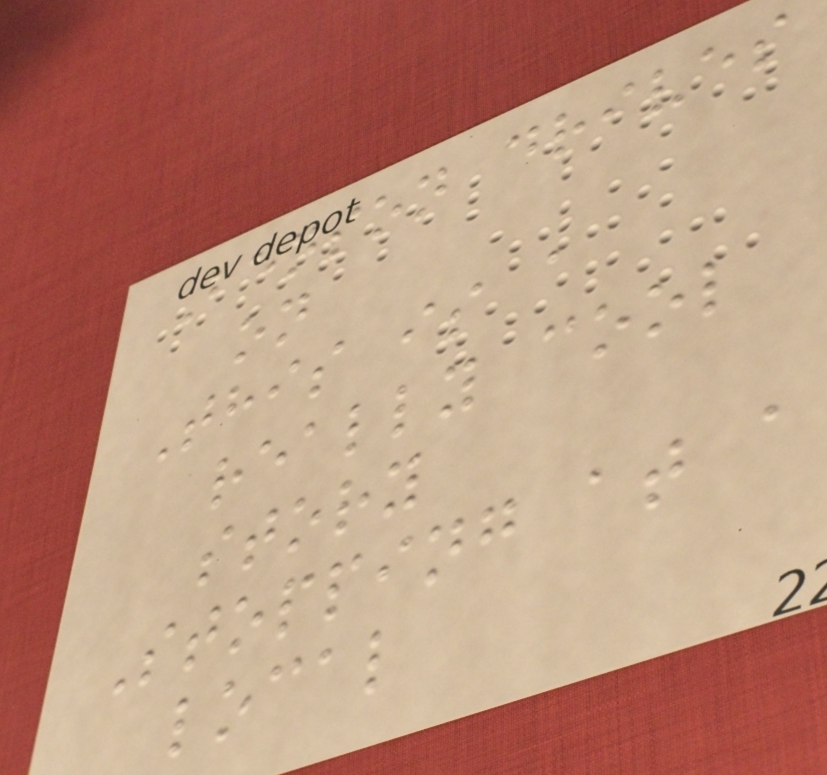Benson drives
on
This is a
really cool
story
Stopping at a
local
